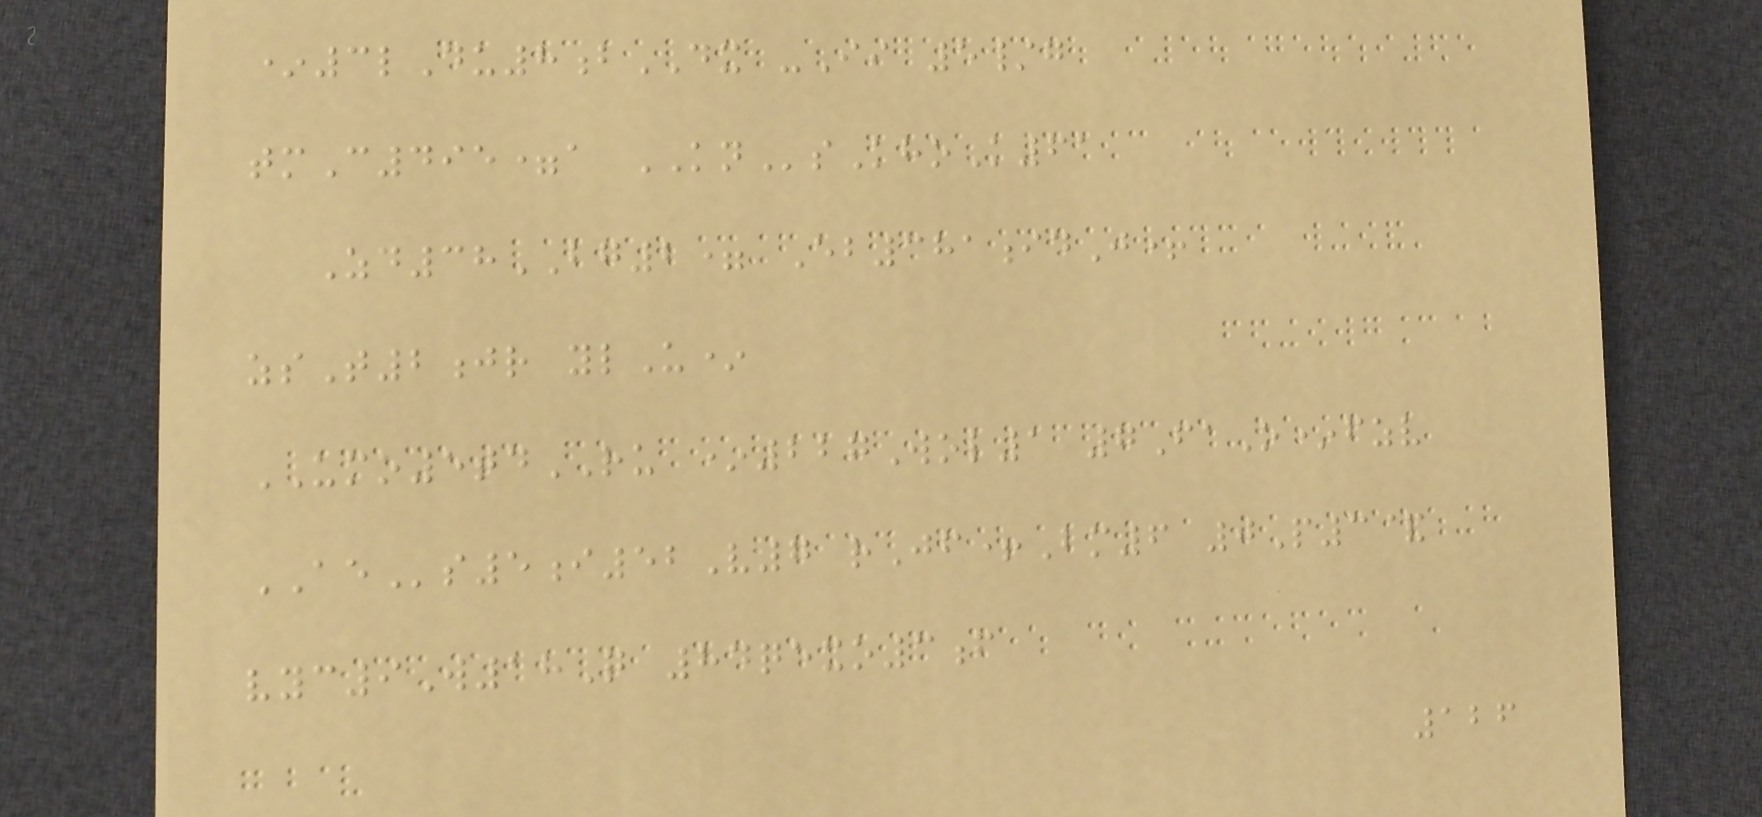*3lDu8bDX -Ii 5/g
tmC495=a KNsKhoK61
Zd38BG2= Eb381idJ+
zsT2jr ylU*
UMO5tdRU *227Wol1 7FaO*fzv
AEs5i52V7 rJf+Bm6 0P3&
vyc9W18Q 84qexo3f
126
